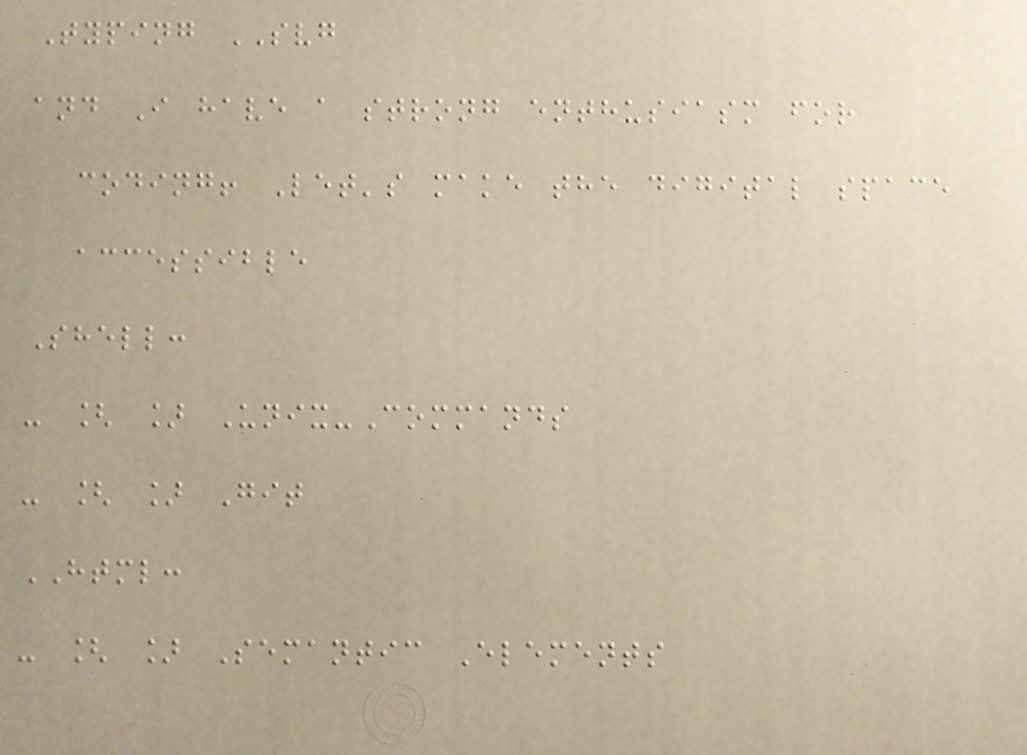Typing SVG
and I have a strong enthusiasm for
coding! Let's make the digital space
accessible
Shell:
- [ ] Unix-Commands
- [ ] Git
HTML:
- [ ] Semantic Elements
